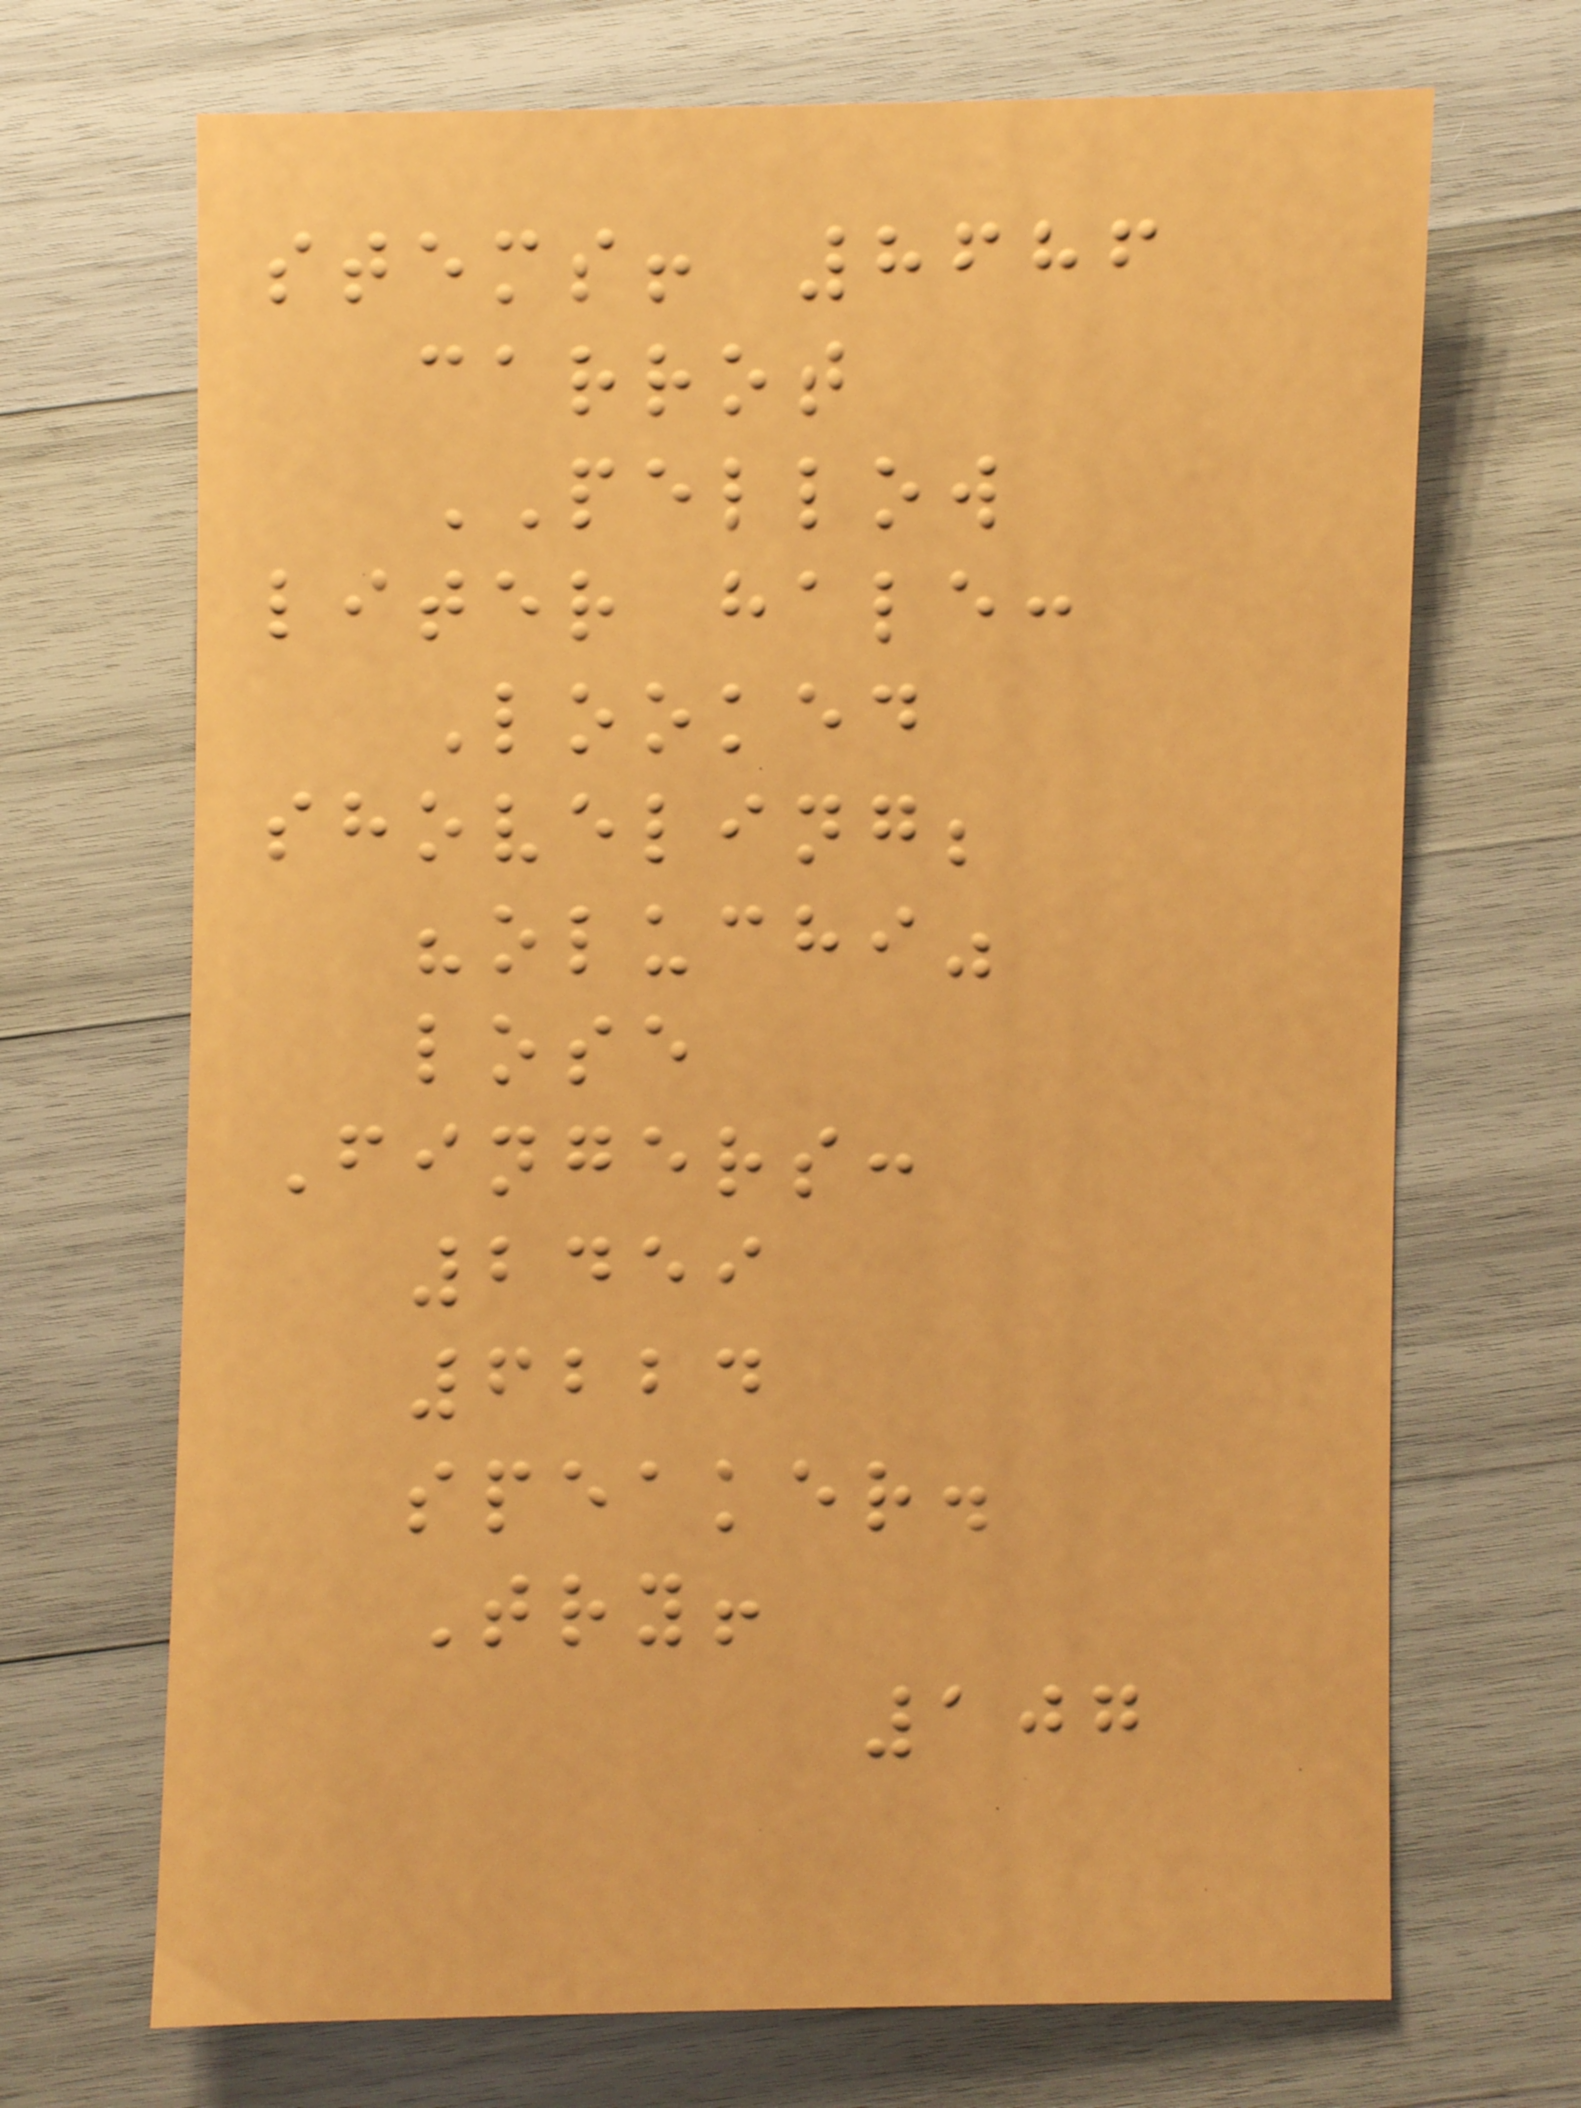stems! 8686
carrot
PELLOW
liter hale:
Looked
shoveling;
"oluchi"
lose
Fingers:
2459
6224
speaker.
Try!
107
